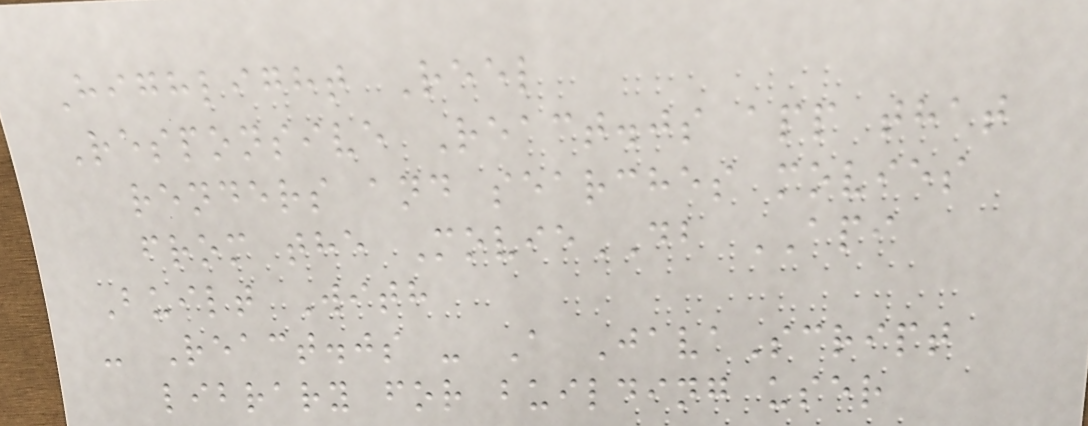Highlight Reel
Responsive React.js app that
renders and searches movies
from the MovieDB API
Built With
- React.js - A JavaScript
library for building user
